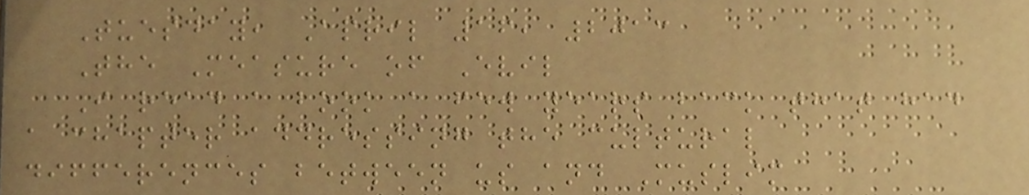Tuesday, April 16, 2013
The Measure of Evil
I read a book a few years back that had
a chapter addressing the cultural
differences between us and Muslim
